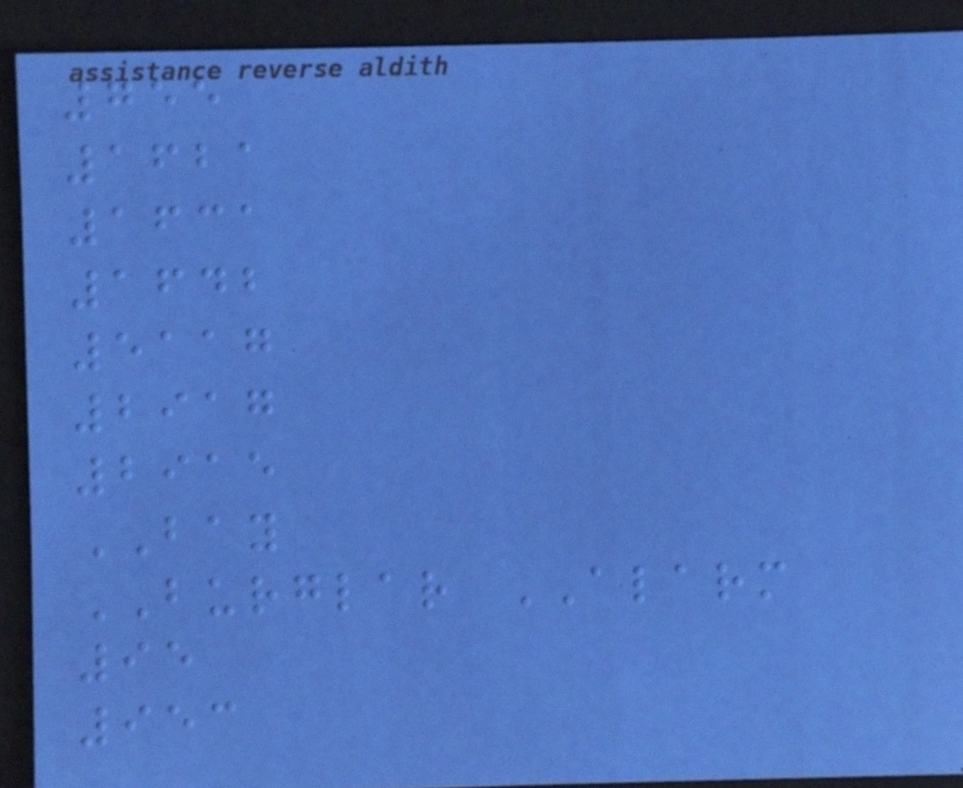755
1621
1631
1642
5117
2917
2915
BAY
BURGLAR ALARM
95
953
